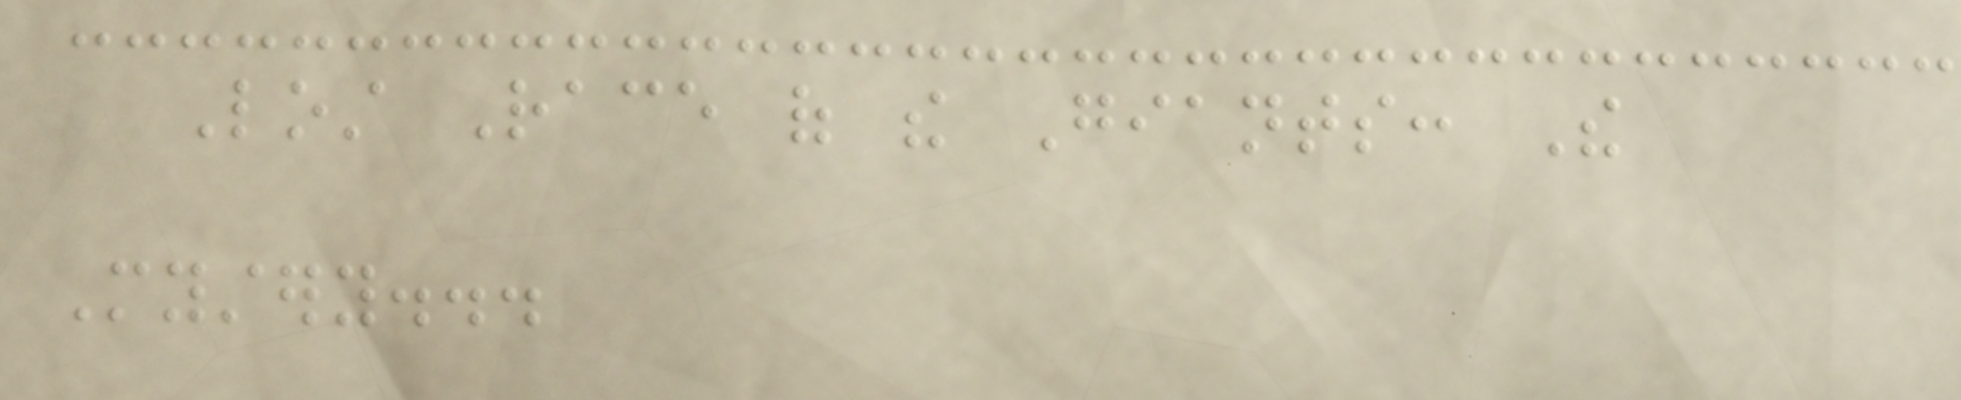Lost Race of the Giants: The
Mystery...
